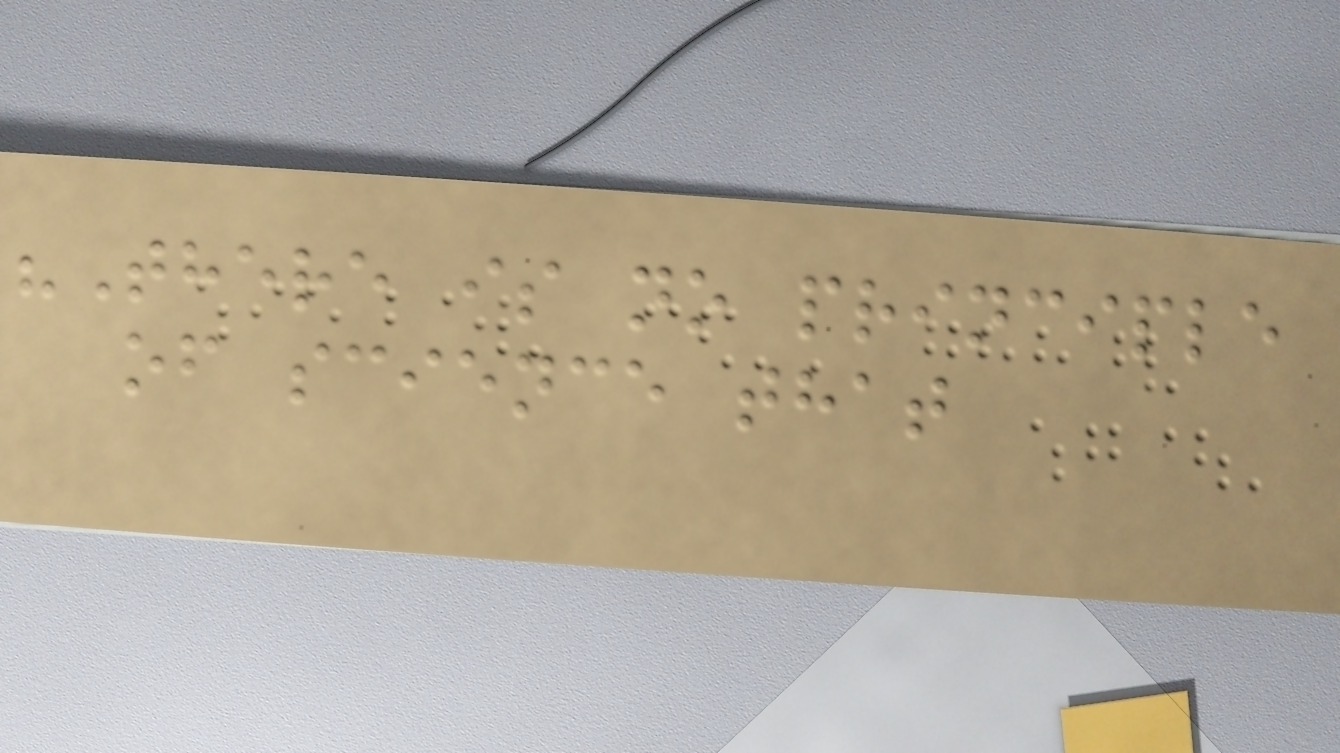"There is no principle
of science that
